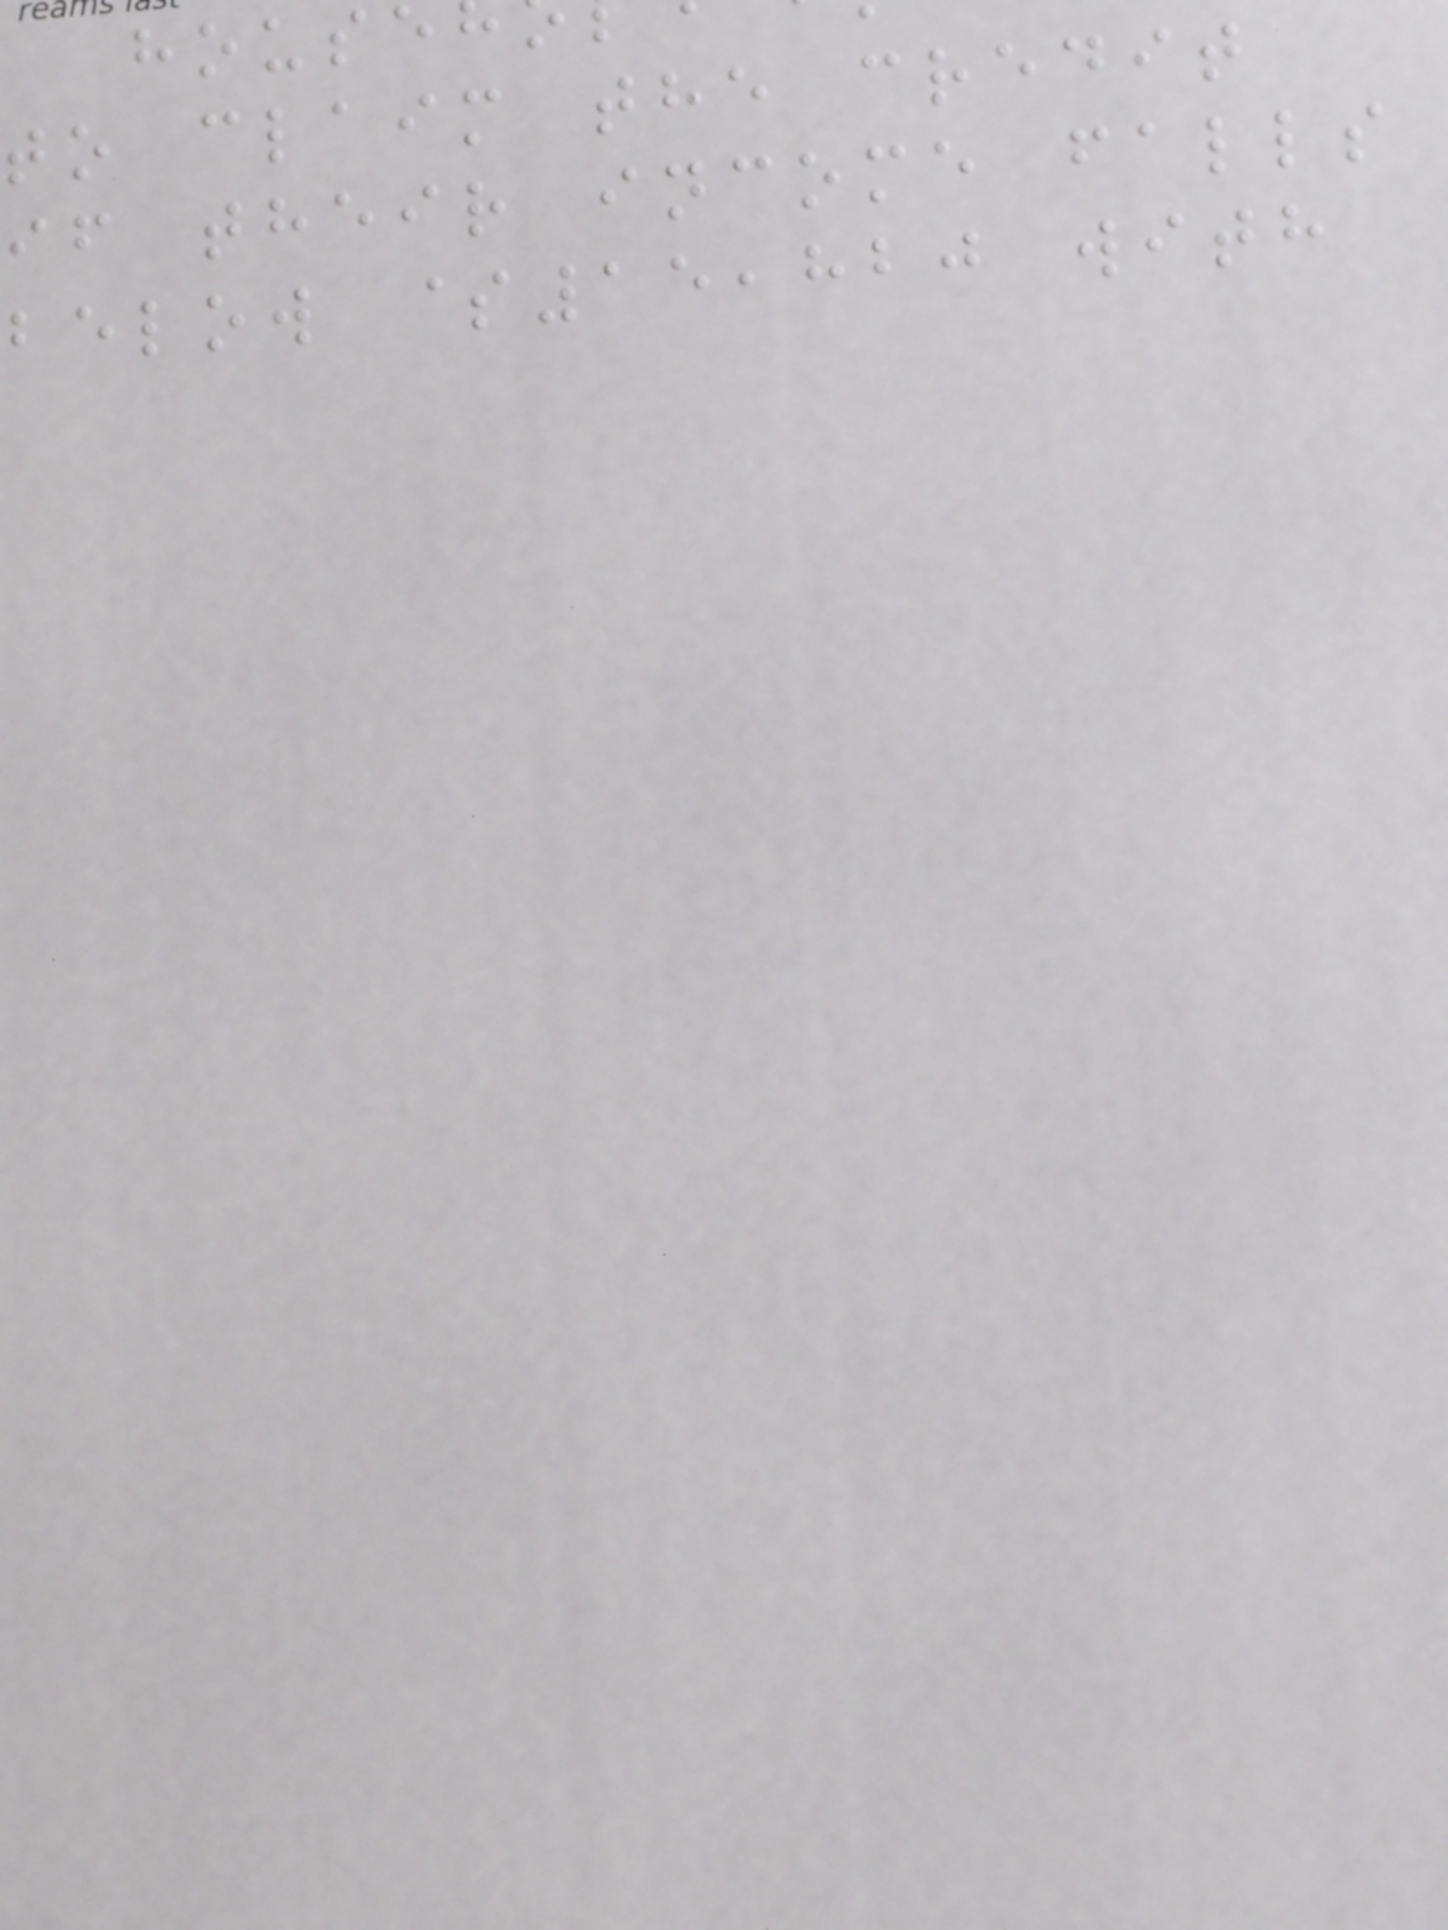house
to claim the credit
if their income falls
below $15,820 with
